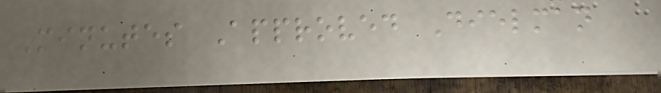Minutes Approved Dielman
